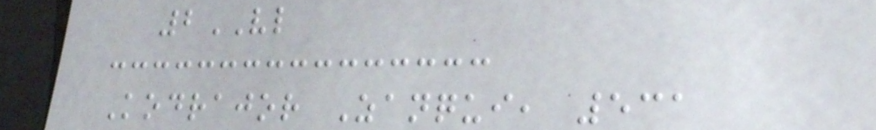2VL
Kodrajor Zanqui, 531
